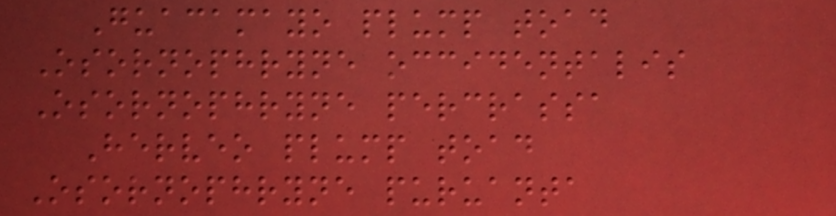Guacamayo plump toad
Osornophryne occidentalis
Osornophryne percrassa
Herveo plump toad
Osornophryne puruanta
